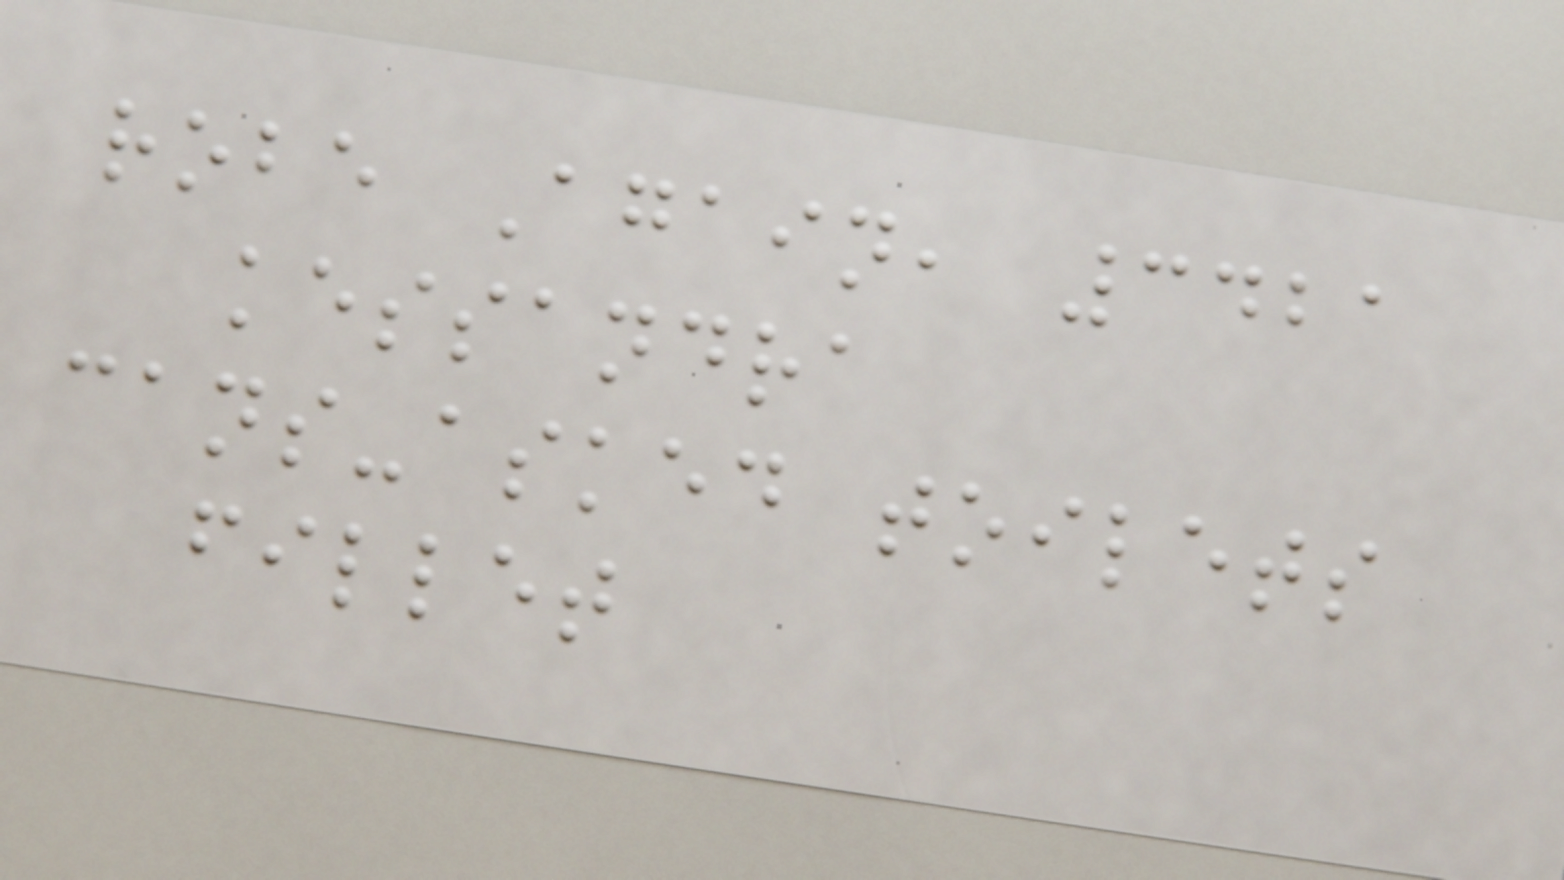robe Again, 3421
kessandra
cans-asked toilets
fillet
